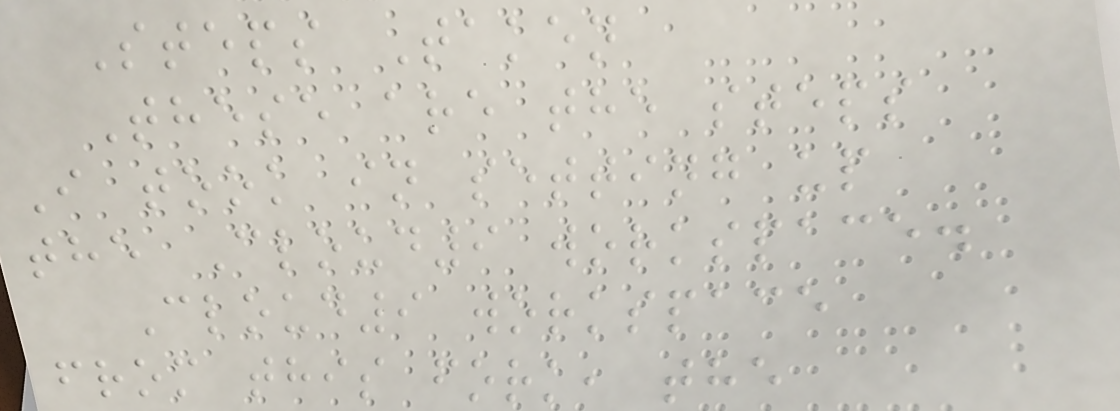Steps Taken
These are the steps
I took in setting up
the Cloud9 workspace.
Cloud9 workspace
from this fork, the
